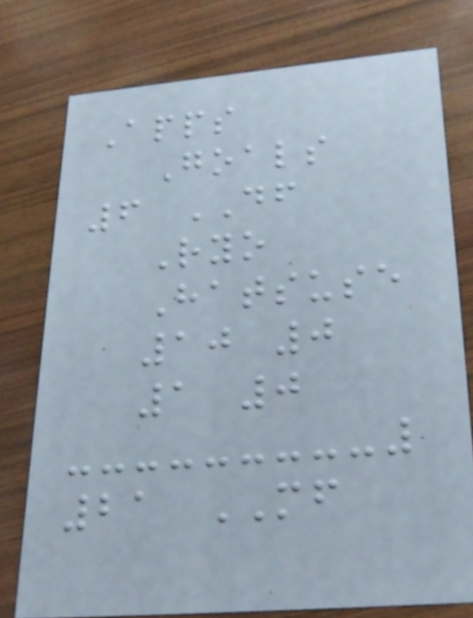Apps
Goals
6 DF
Ryo
Hatsuse
10 0
1 0
21 MF
